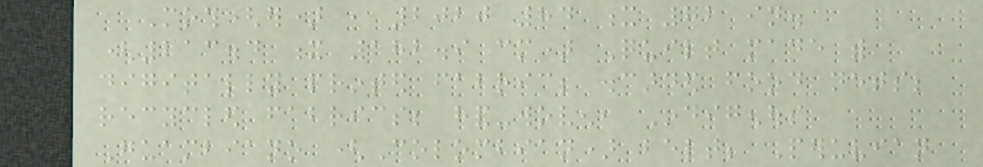Moth(er) , 2020 84 x 72 in.
(213.4 x 182.9 cm) Quilt made with
digitally printed fabric; discarded food nets;
recycled fabrics; hand-woven, Indigenous
Guambiano (Colombian) belt; Peruvian
